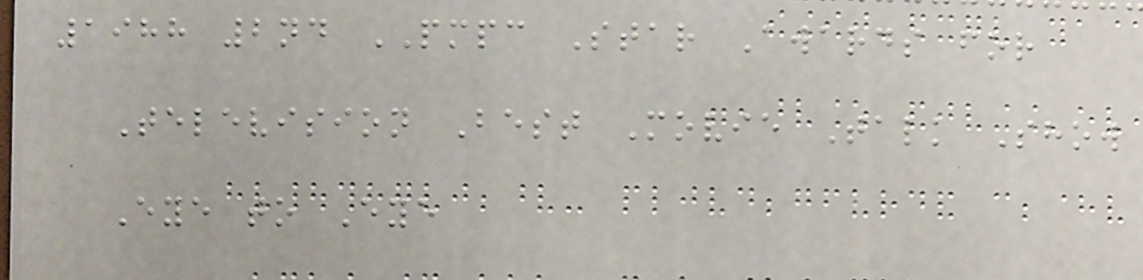1988 2nd PMPC Star Awards for
Television Best Movie Talk Show
Eye to Eye
